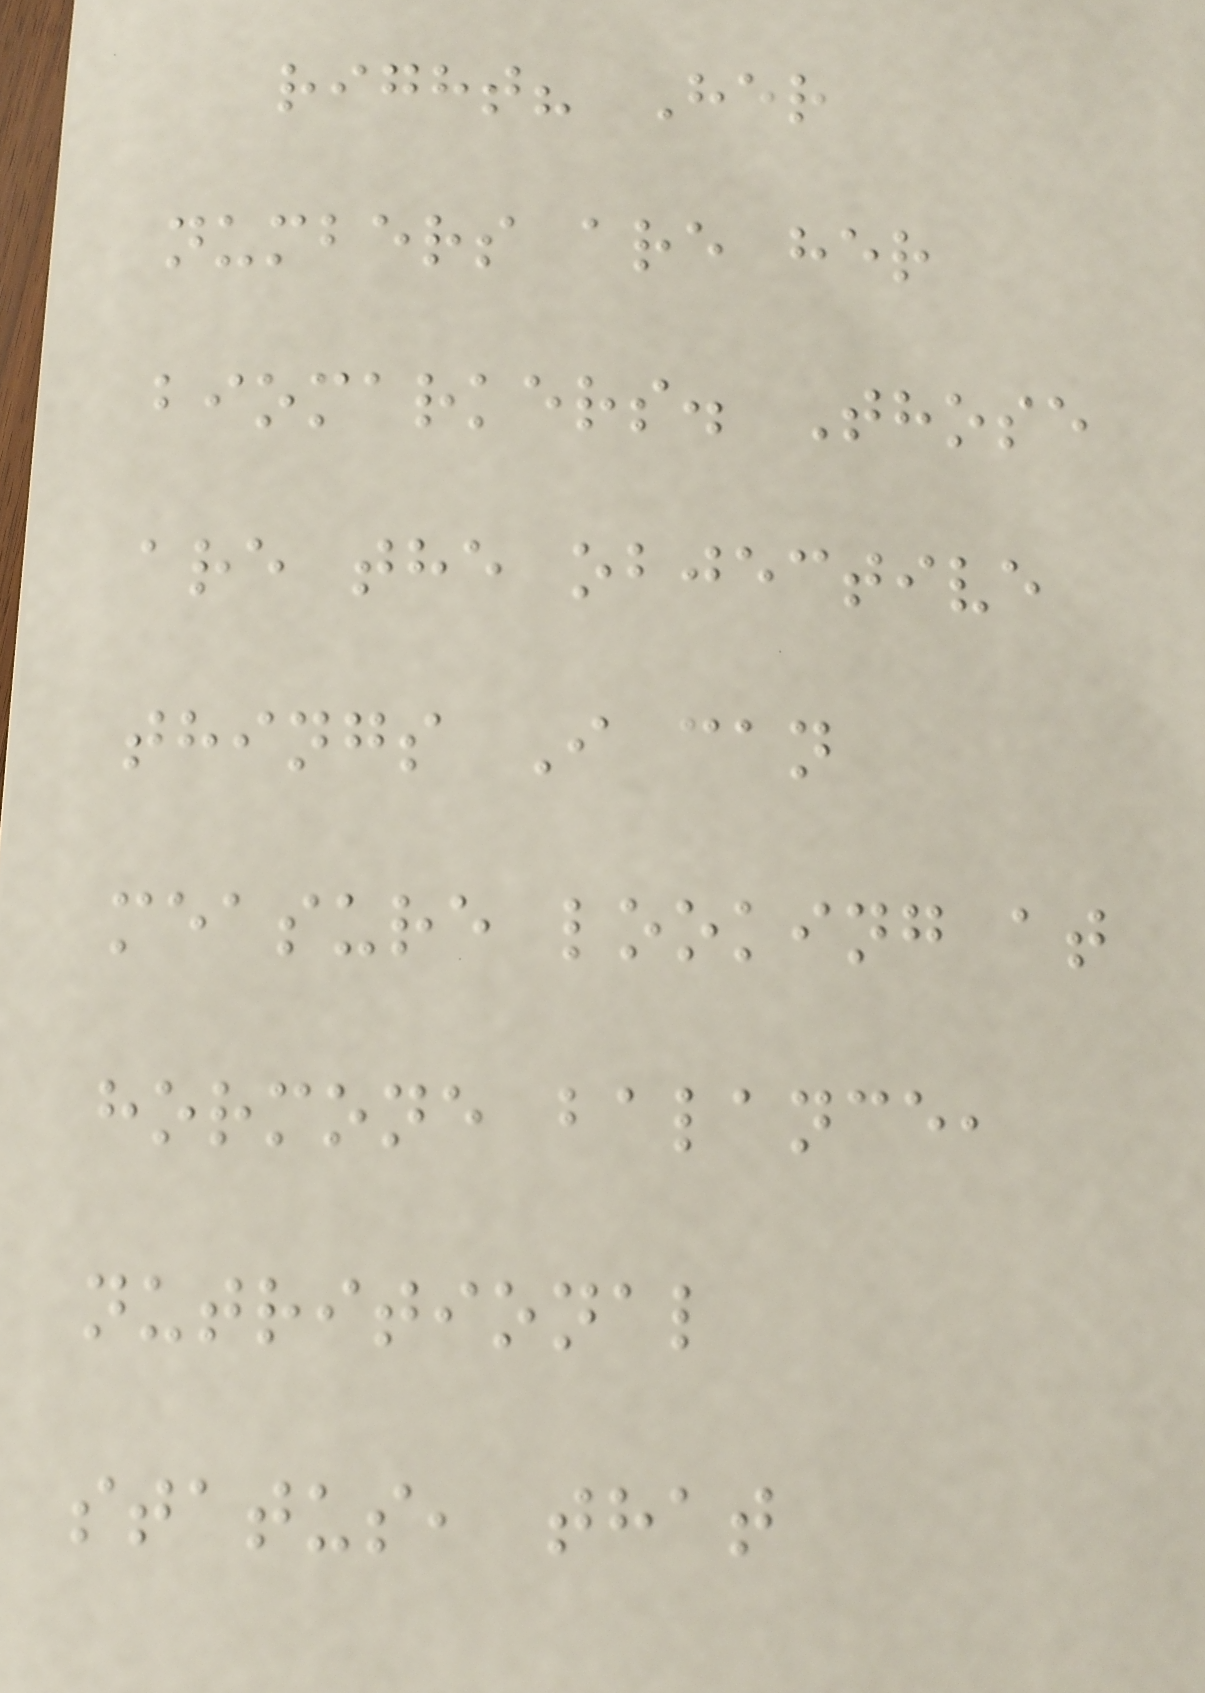right? Her
numbers are her
biomarkers. Those
are the objective
things I can
measure looking at
hormone balance,
nutritional
status, that
